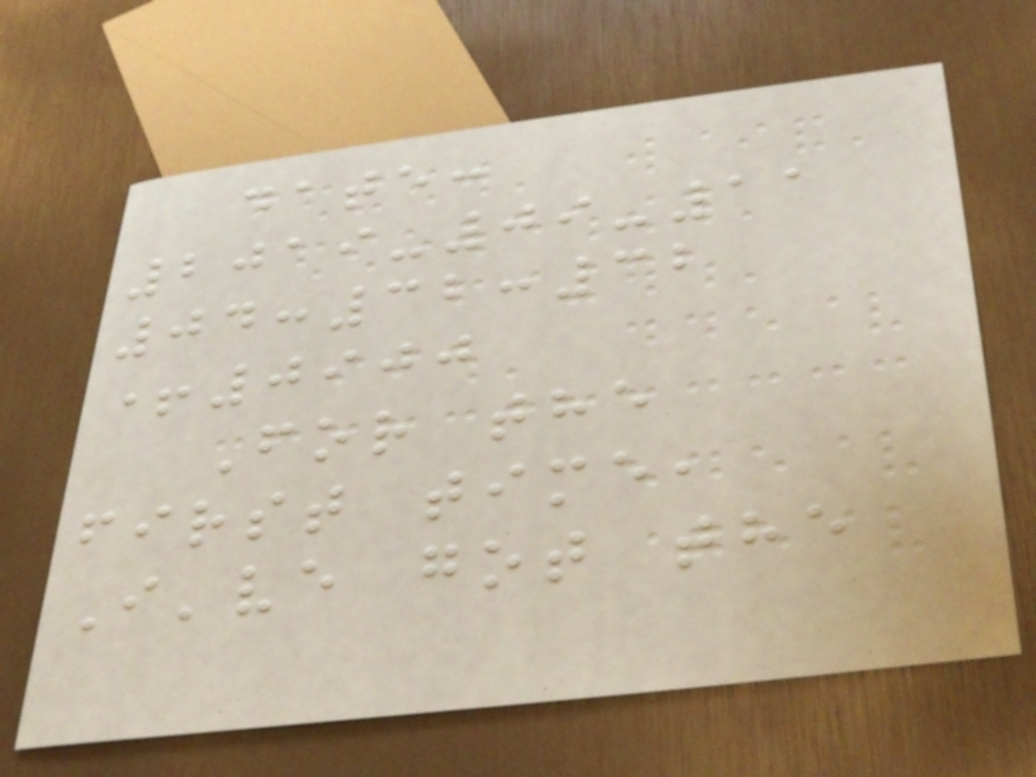date:
2019-09-11
04:32:32
+0900
For the
first time,
I've got the
